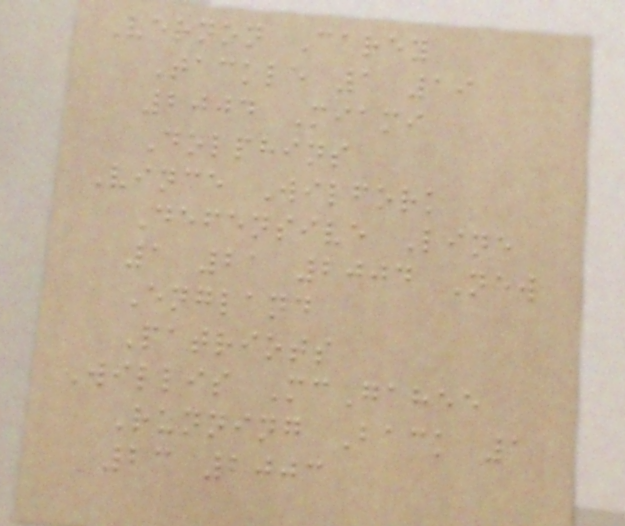Vernon Carey
Tackle 1 19
2004 Miami
Dolphins
Vince Wilfork
Defensive Line
1 21 2004 New
England
Patriots
Willis McGahee
Running Back 1
23 2003
